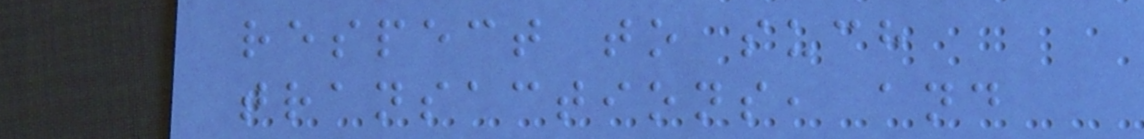respect to such
transactions, and
